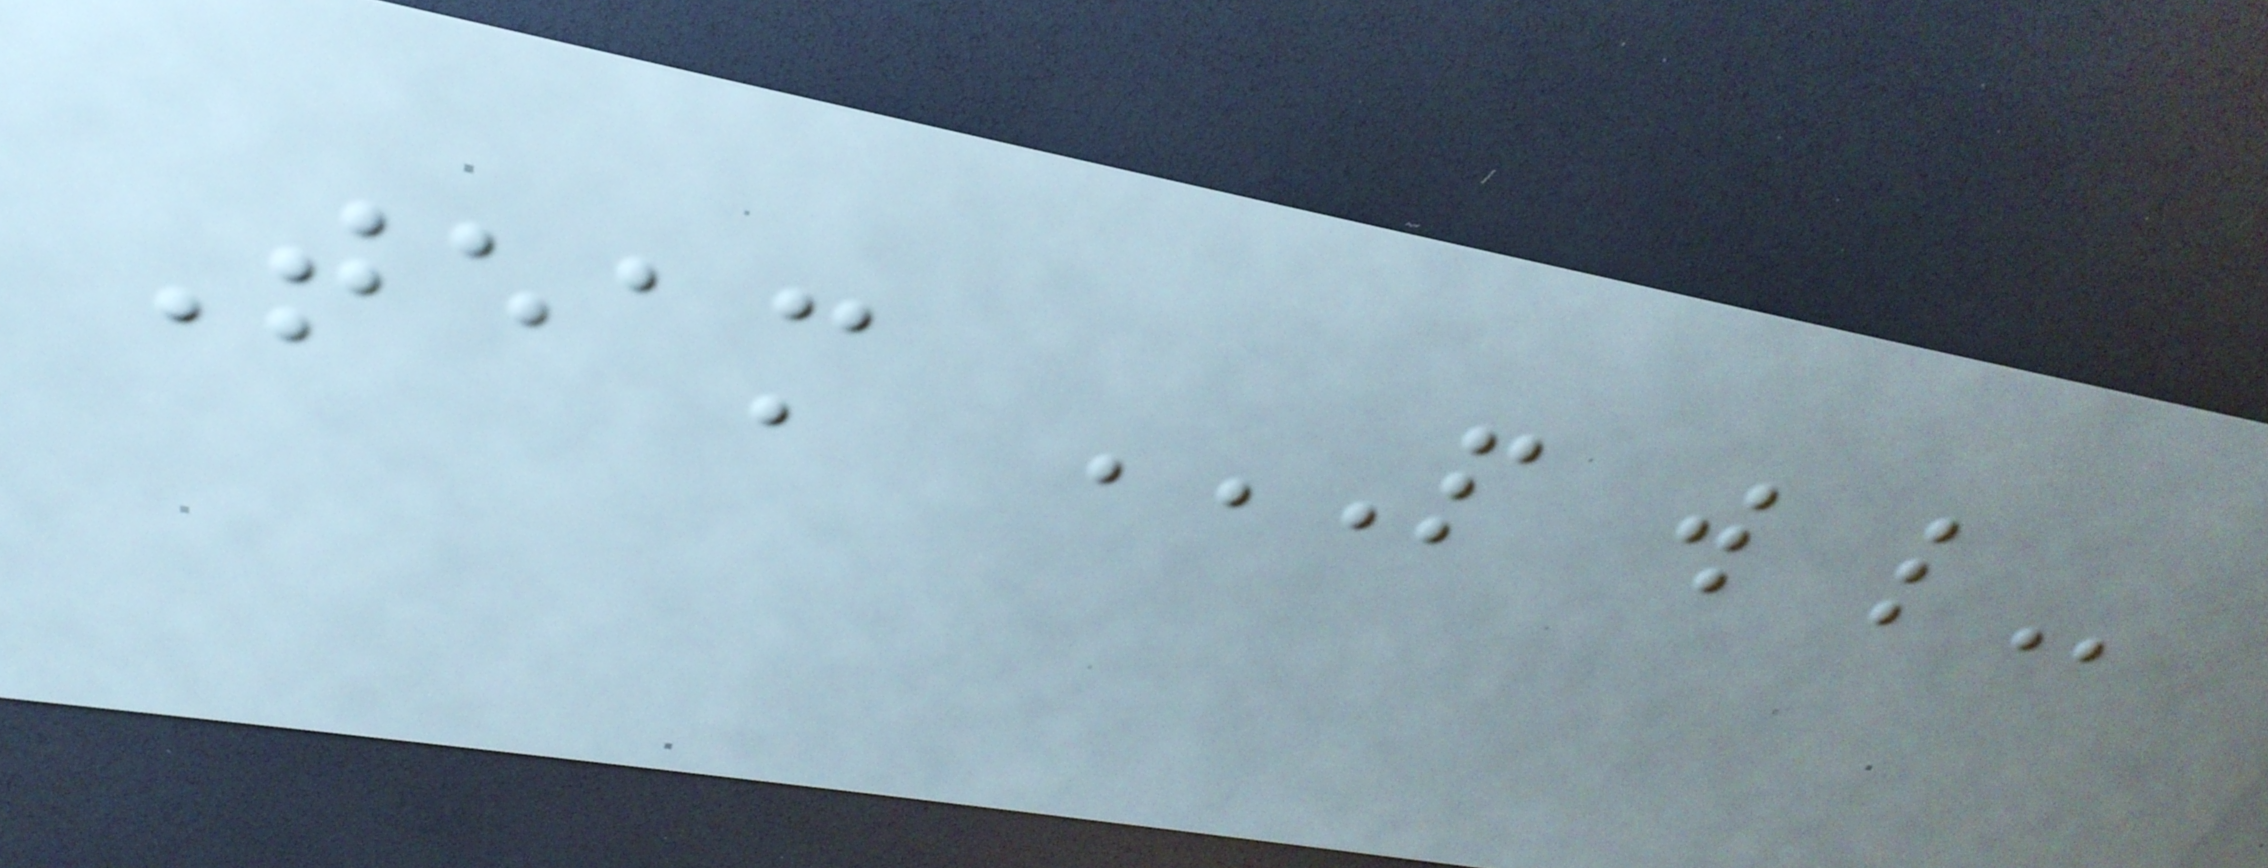Team P W L
